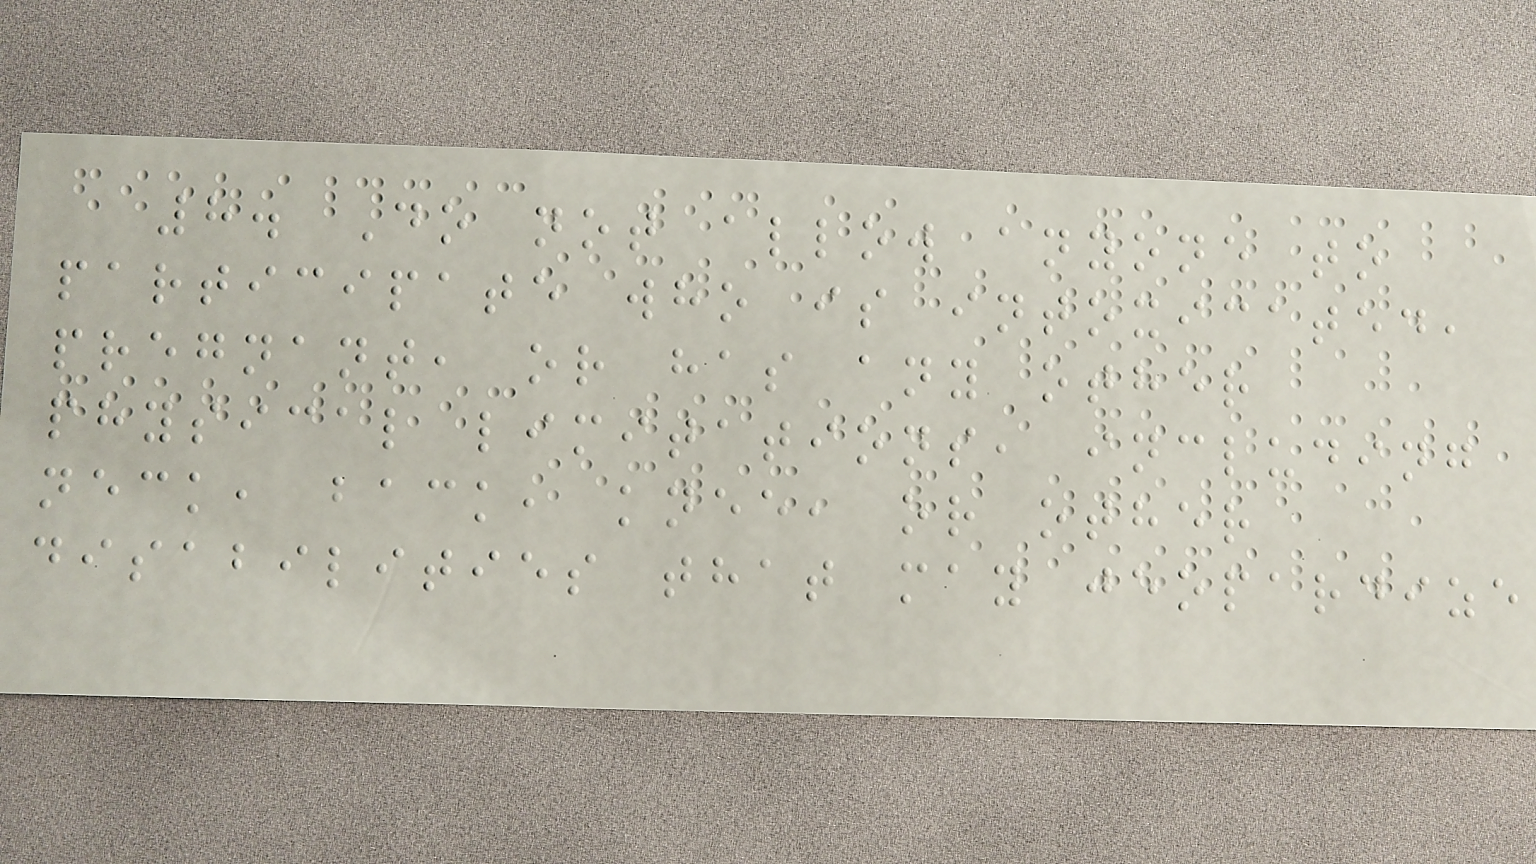8. Do not allow anyone to
participate who is intoxicated,
pregnant, or has any other
physical limitations, including
neck, back, knee, or other
disabilities that may jeopardize
